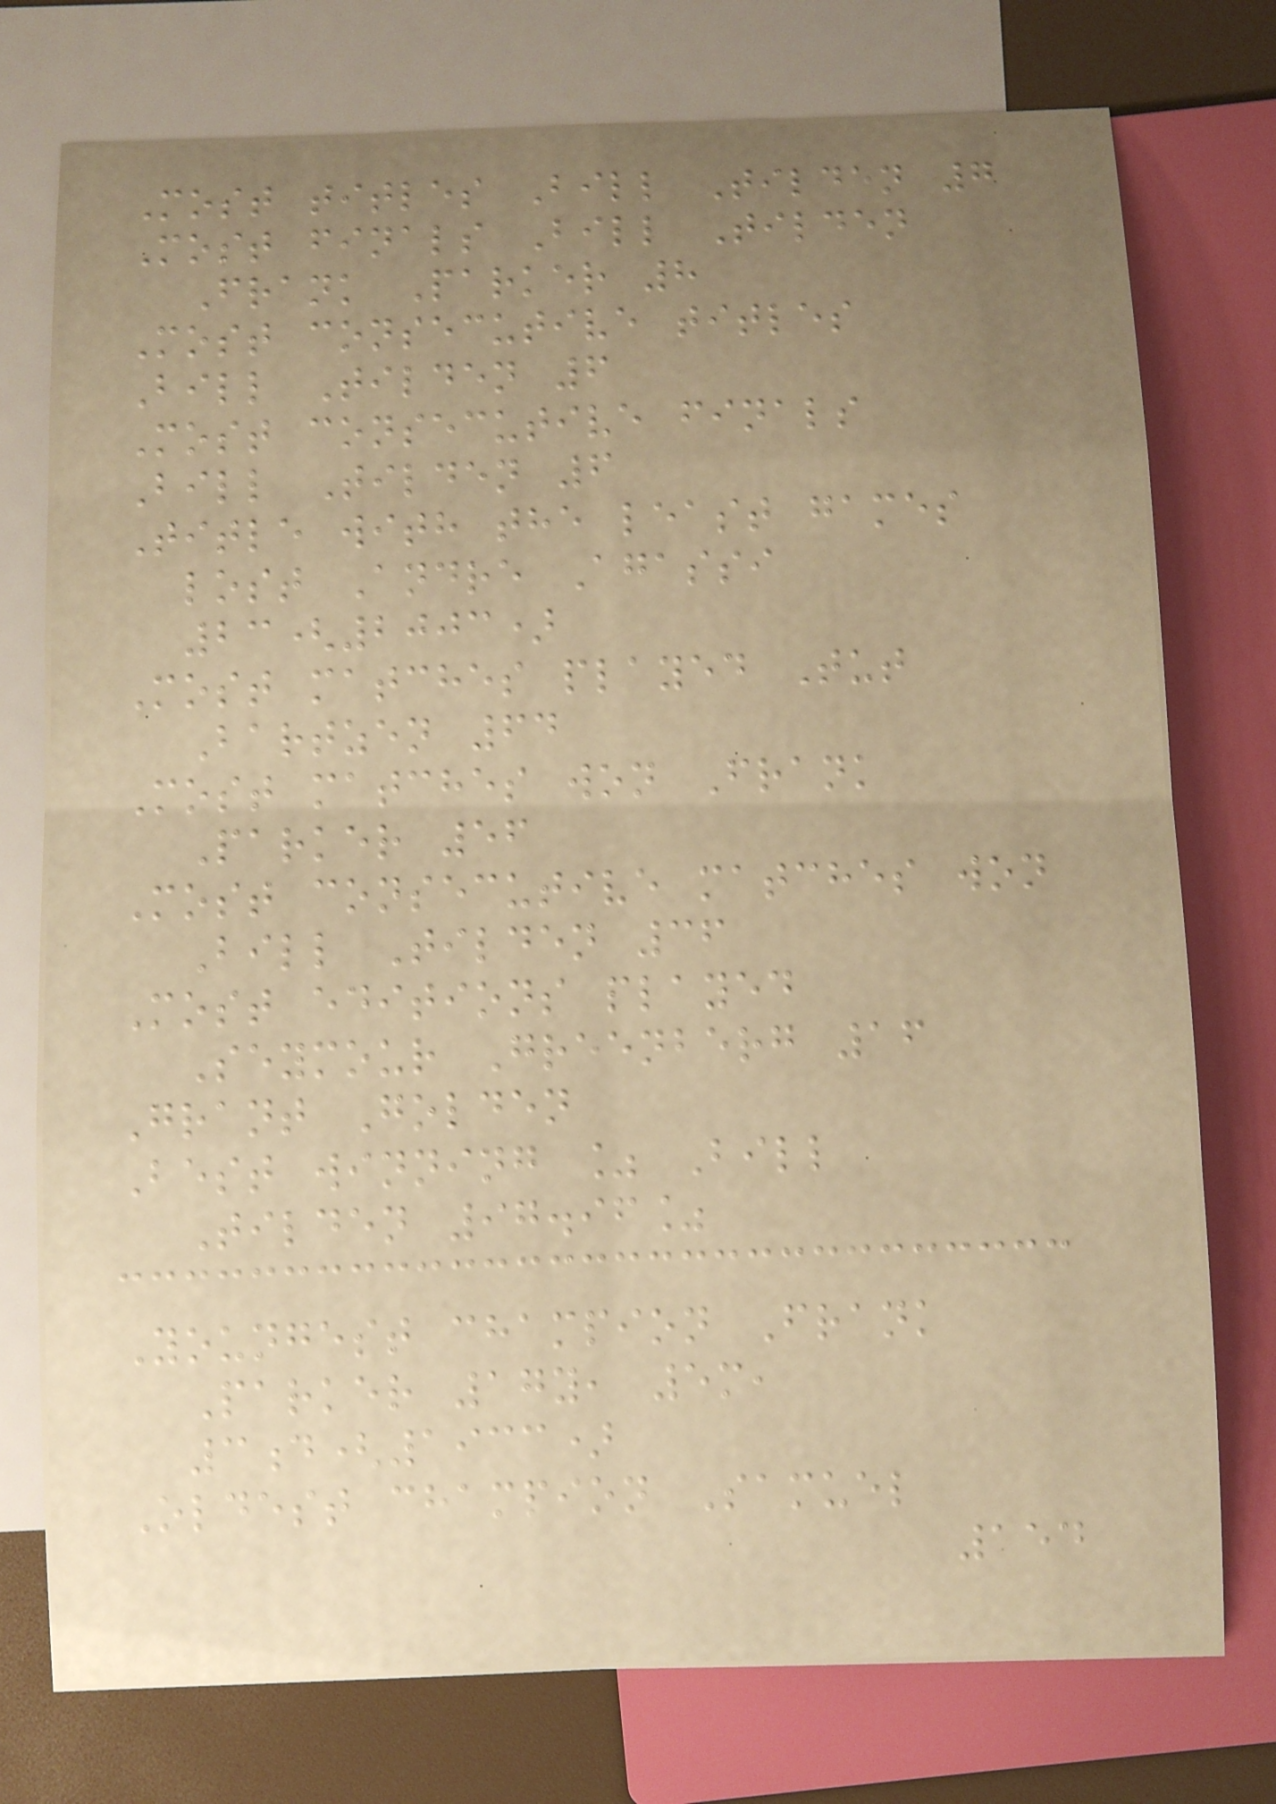Most titles Bill Tilden 7
Most finals Bill Tilden
Frank Parker 8
Most consecutive titles
Bill Tilden 6
Most consecutive finals
Bill Tilden 6
Title with the least games
lost Andre Agassi
23(2003)
Most matches played Tut
Bartzen 64
Most matches won Frank
Parker 56
Most consecutive matches won
Bill Tilden 36
Most editions played
Seymour Greenberg 16
Grant Golden
Best winning % Bill
Tilden 97.96%
Youngest champion Frank
Parker 17y, 5m,
3d(1933)
Oldest champion Samuel
154
